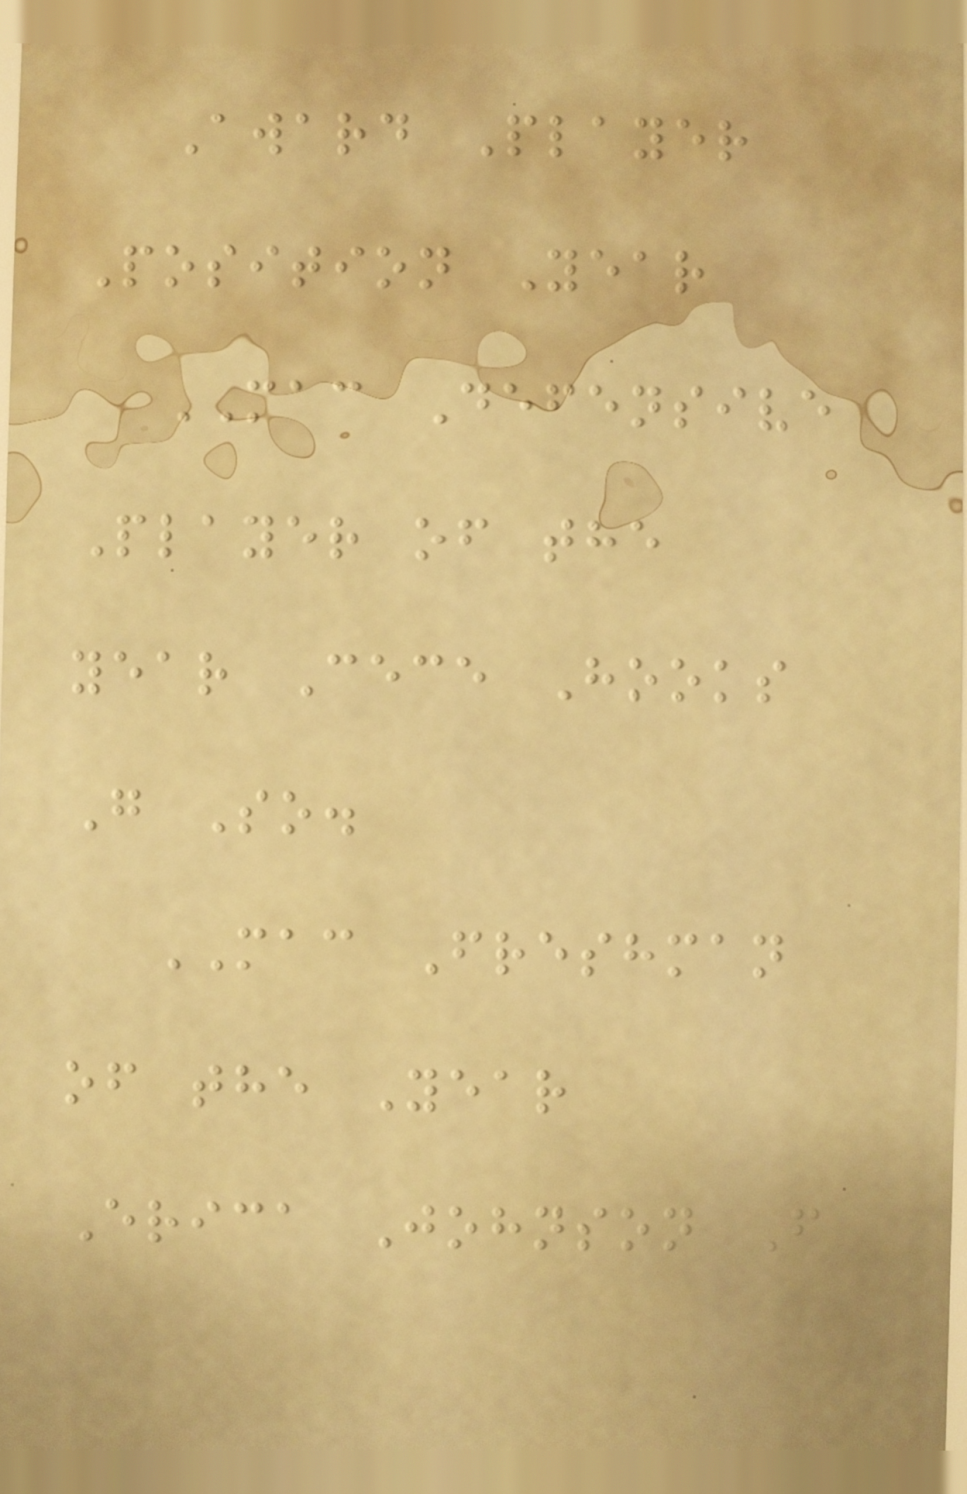Award Player
Position Year
MAC Defensive
Player of the
year Cece Hooks
G So.
MAC Freshman
of the Year
Erica Johnson F
